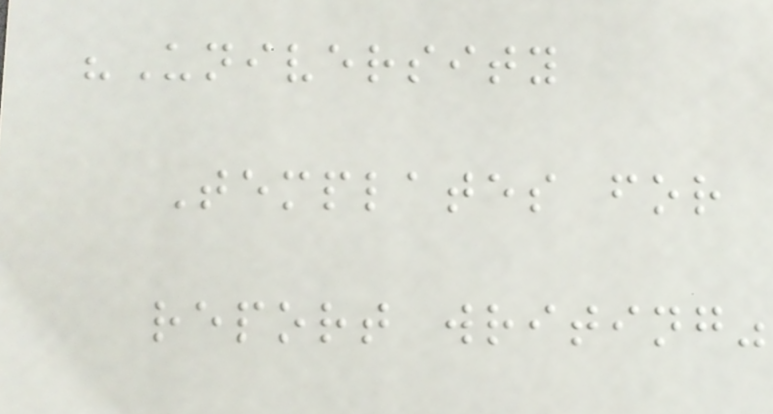"University
Templates for
report writing"
